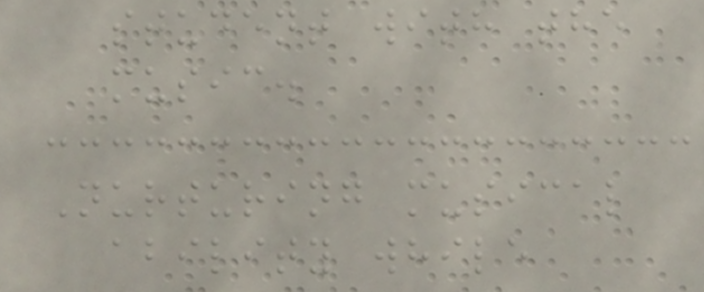student with the
music.
Nurturing musical
ability while
